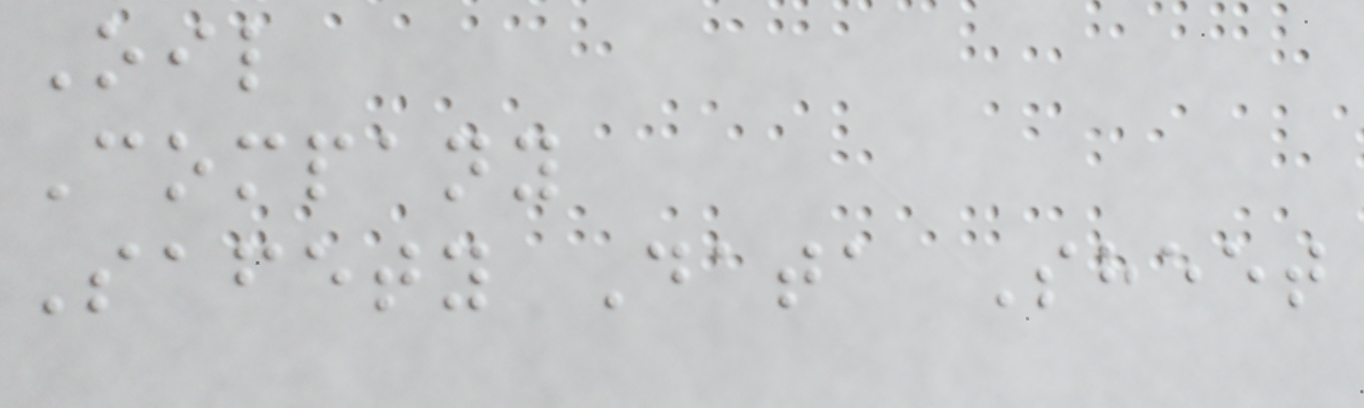Oil
Company
Safety Data Sheet
